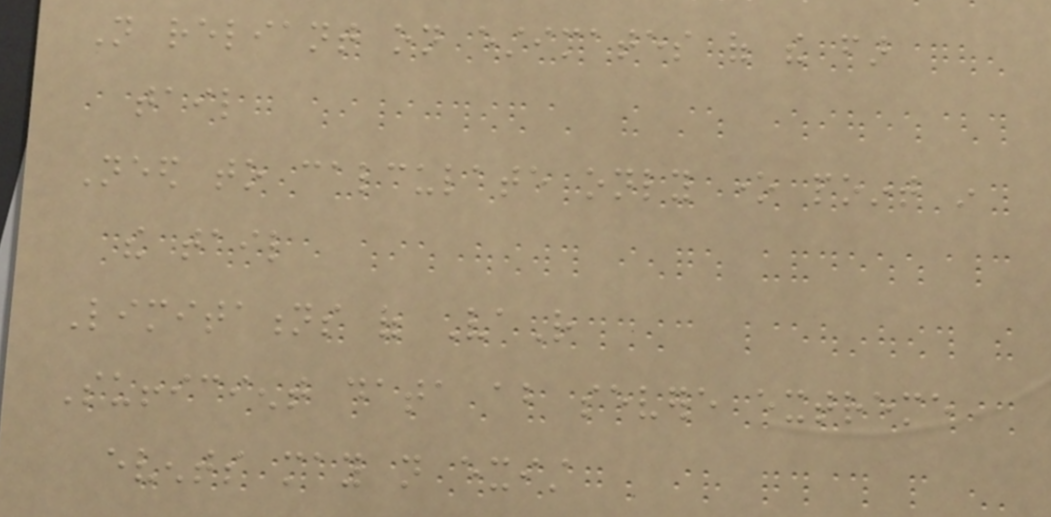Not reliant on estimates of the far
tail
Need to calculate only one point in
the tail
Limitations of VaR
Sufficient data about severe extreme
events may not exist
